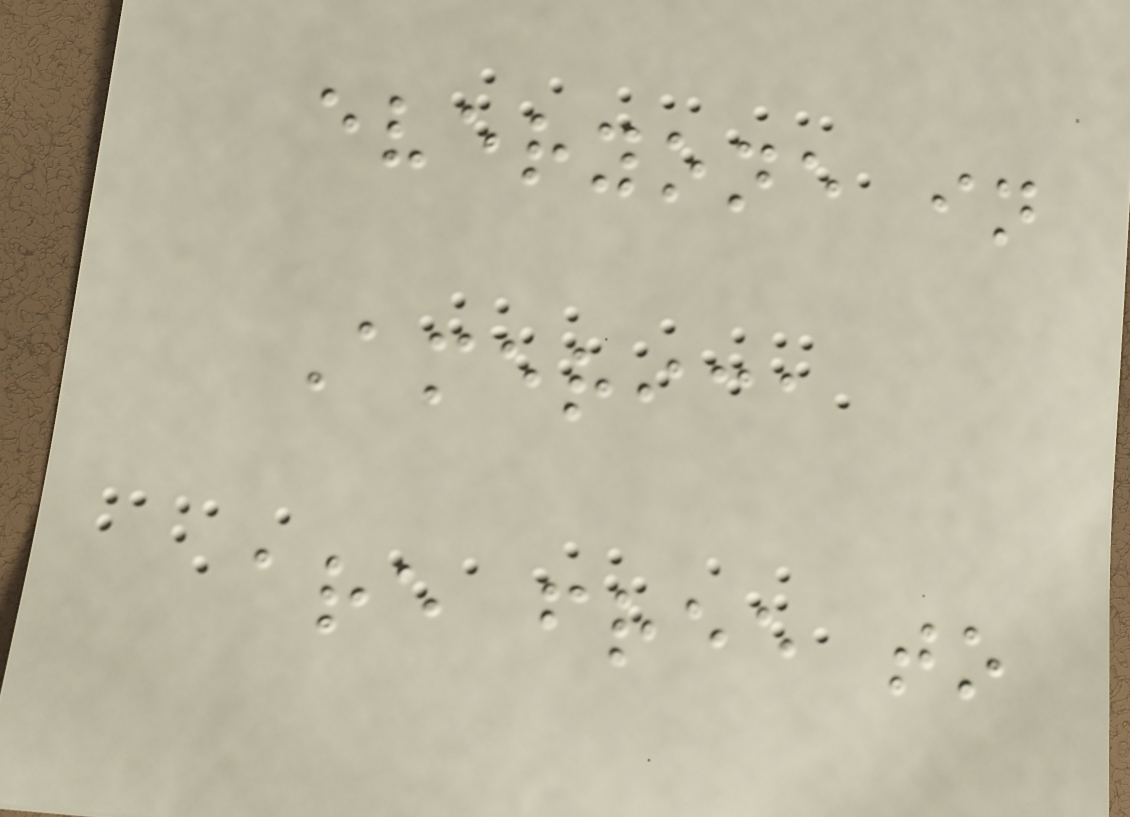everyone in
America
are free to
